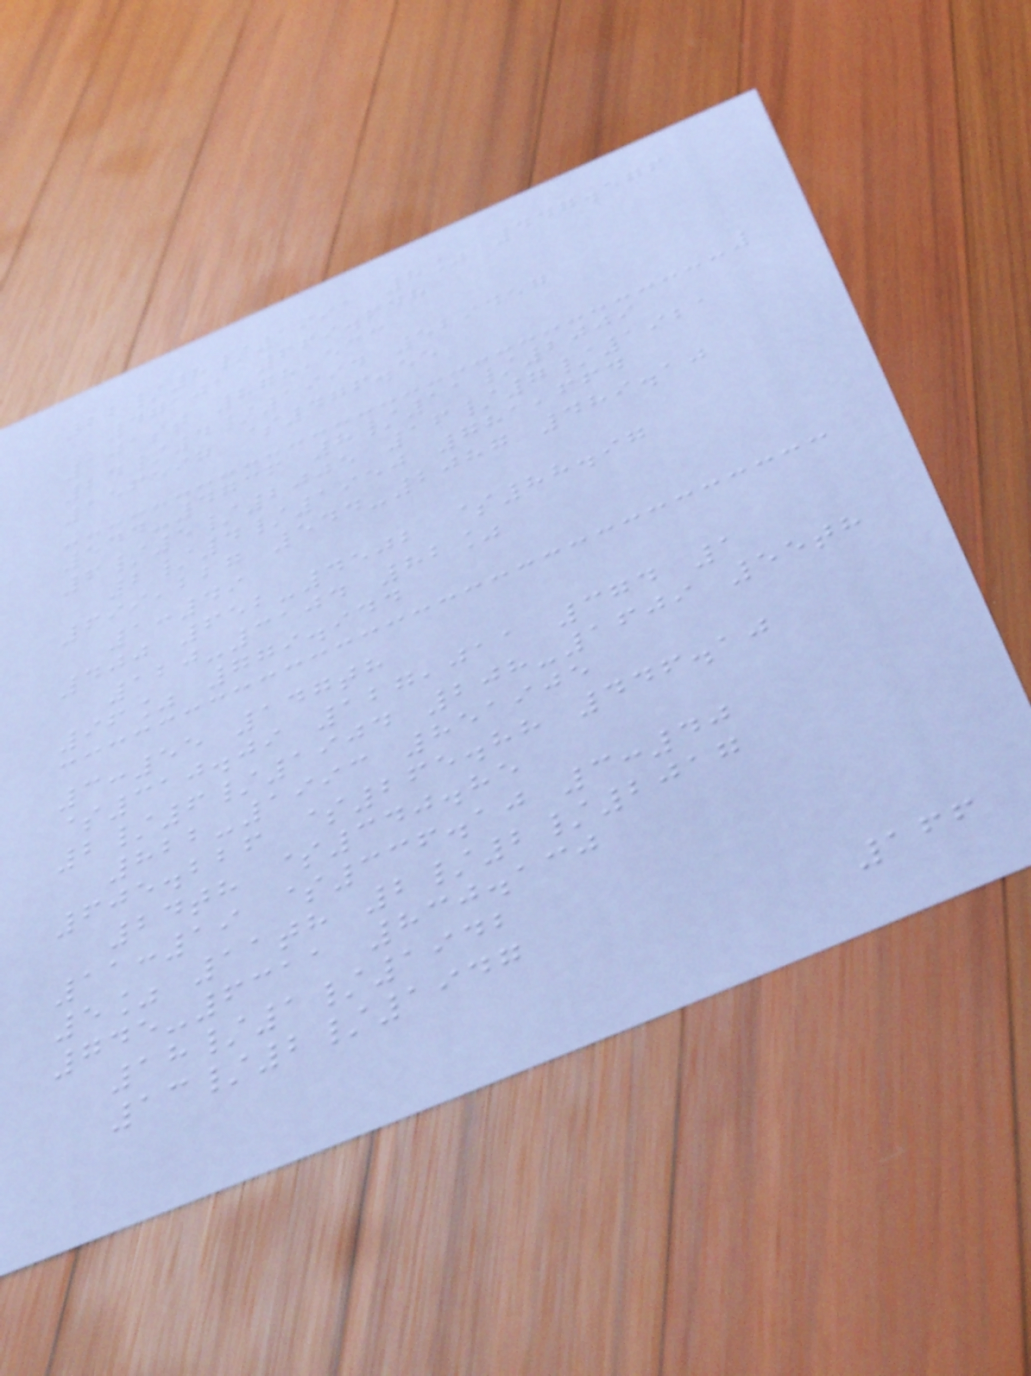22/8/1991 8% 447.576
47101 669.648
101st 878,533
24/4/1994 529457
156597 $476.55
544-4736 8/11/2009
6/5/2005 16/7/1921
2/4/1950 781,664
699,227 544-2087 489.10
1:49
400 652-4502 $88.97
120-3104 82%
96% 779.944
3:55 147th
$310.09 127,011 374 1
2/6/1904 208-1609 55th
822-1993 851905
605.226 $265.88 446.10
24th $340.85
11:19 $336.10 3:40
5% 11th 2/2/2017
745-6311 830.130
18/1/1942
13/2/1947
166
